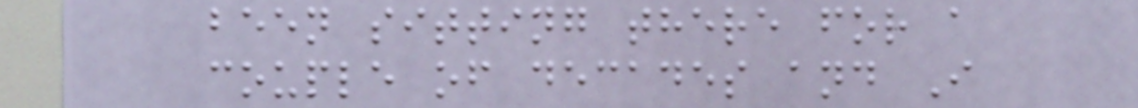been sitting there for a
couple of decades and I
